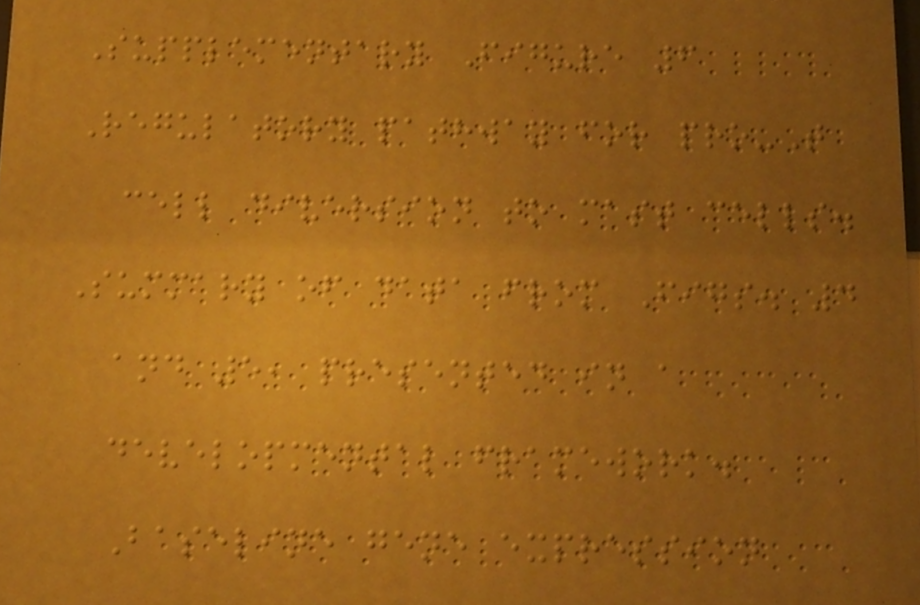Supplementary Figure 6
Regulatory pathway for pro-T
cell diversion to mast cells.
Summary of data from Figs. 4
and 5, presented in a
developmental framework.
Baseline gene expression
